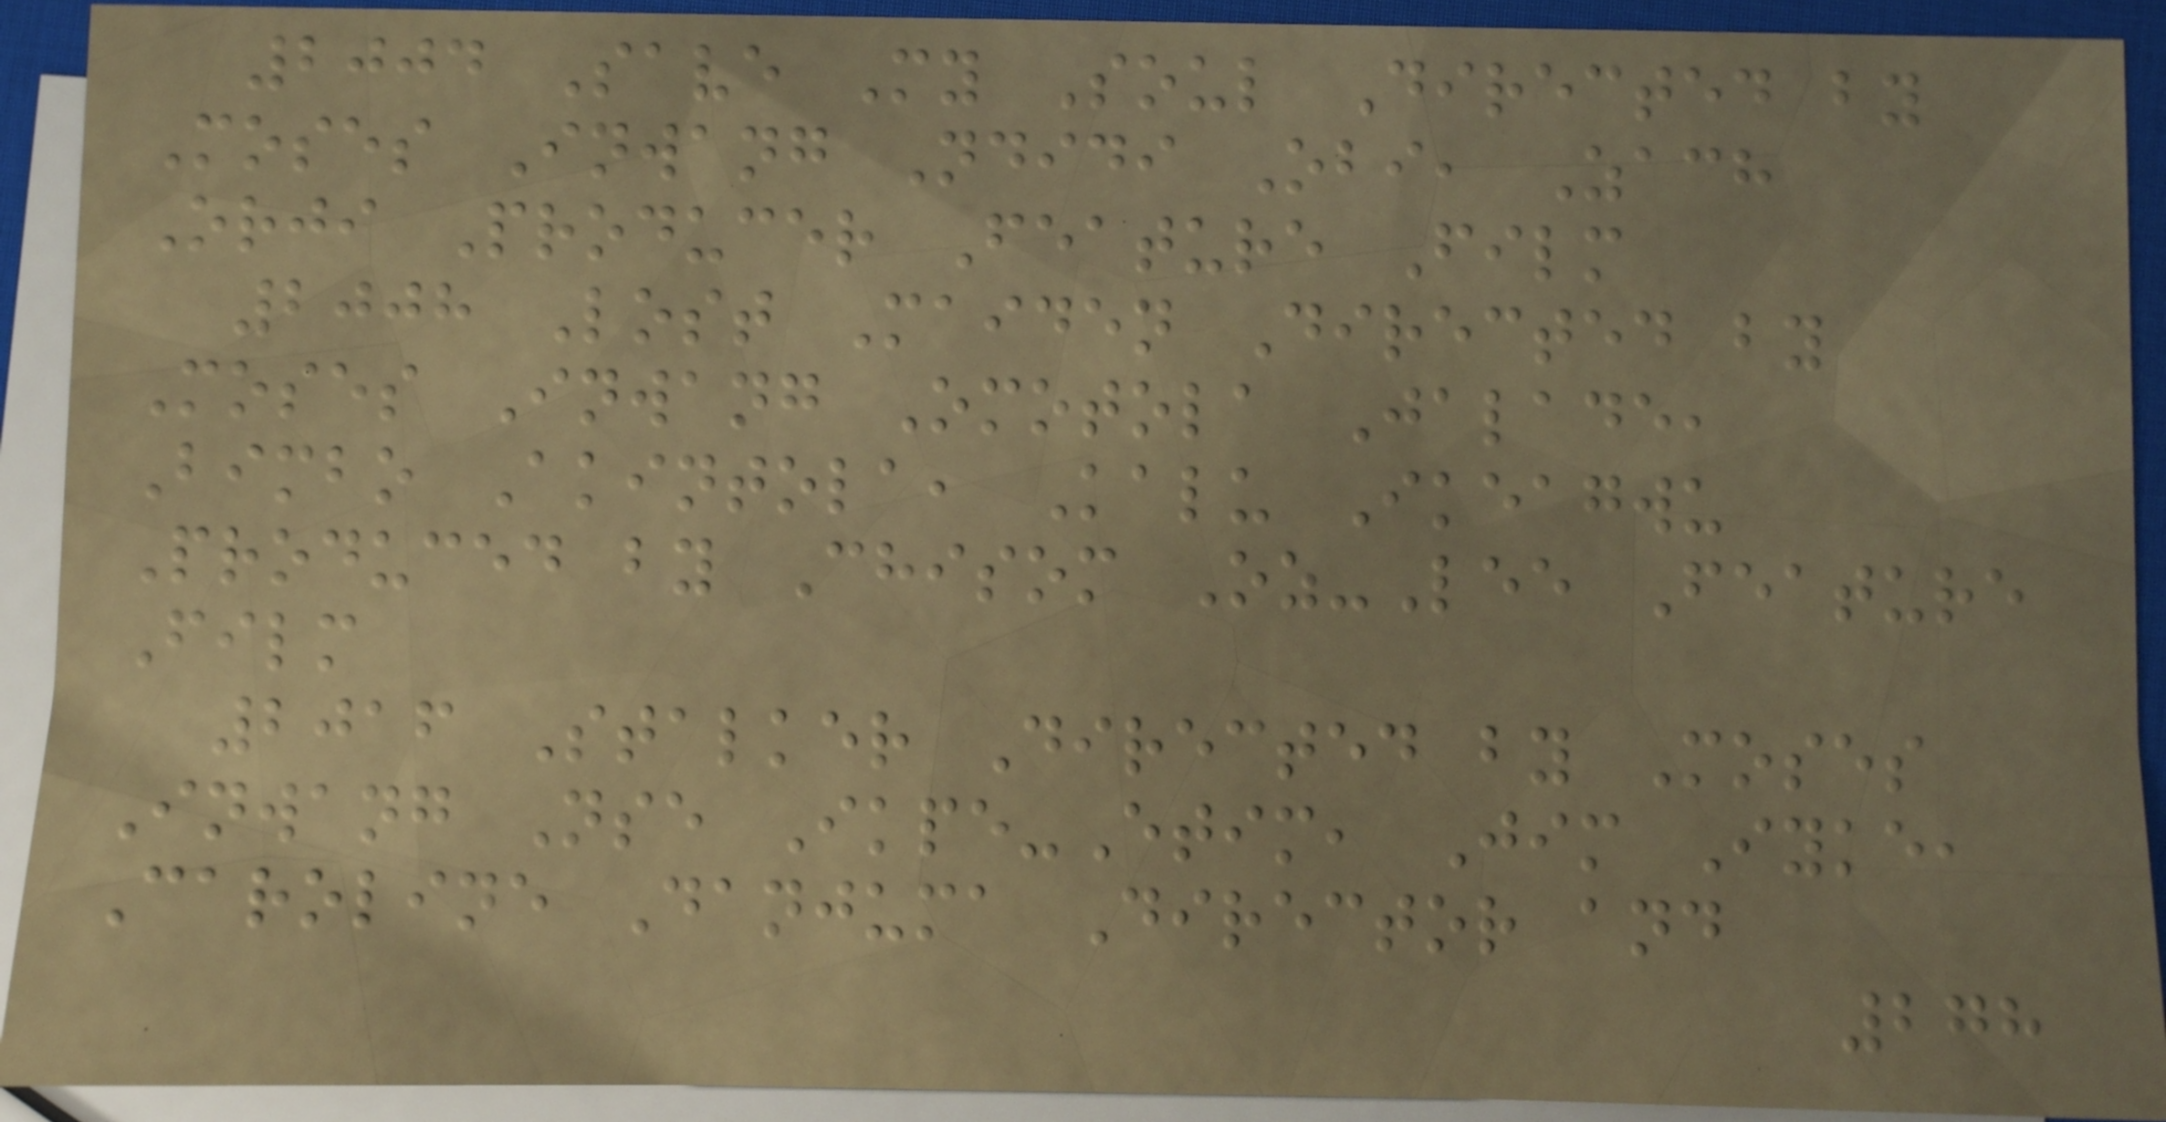2004 Save My Soul Directed by
Moses Inwang Ndidi Obi, Zach
Orji Producer Feature Film
2008 Lost Maiden Directed by
Moses Inwang Omotola Jalade,
Bimbo Akintola, Kalu Ikeagwu
Produced by Chisom Oz-Lee Feature
Film
2016 Stalker Directed by Moses
Inwang Nse Ikpe-Etim, Jim Iyke,
Caroline Danjuma Director and
278
